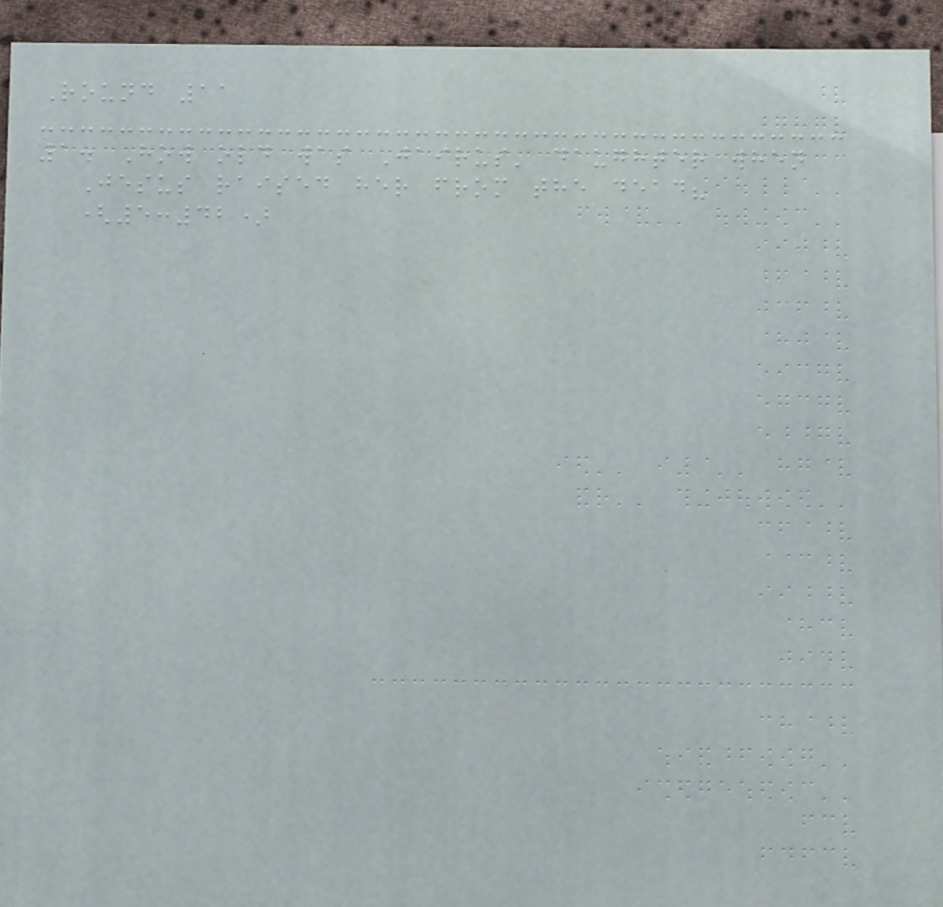Round 11
1. How old was Jairus' daughter when
Jesus raised her from the dead?
(5:42)
